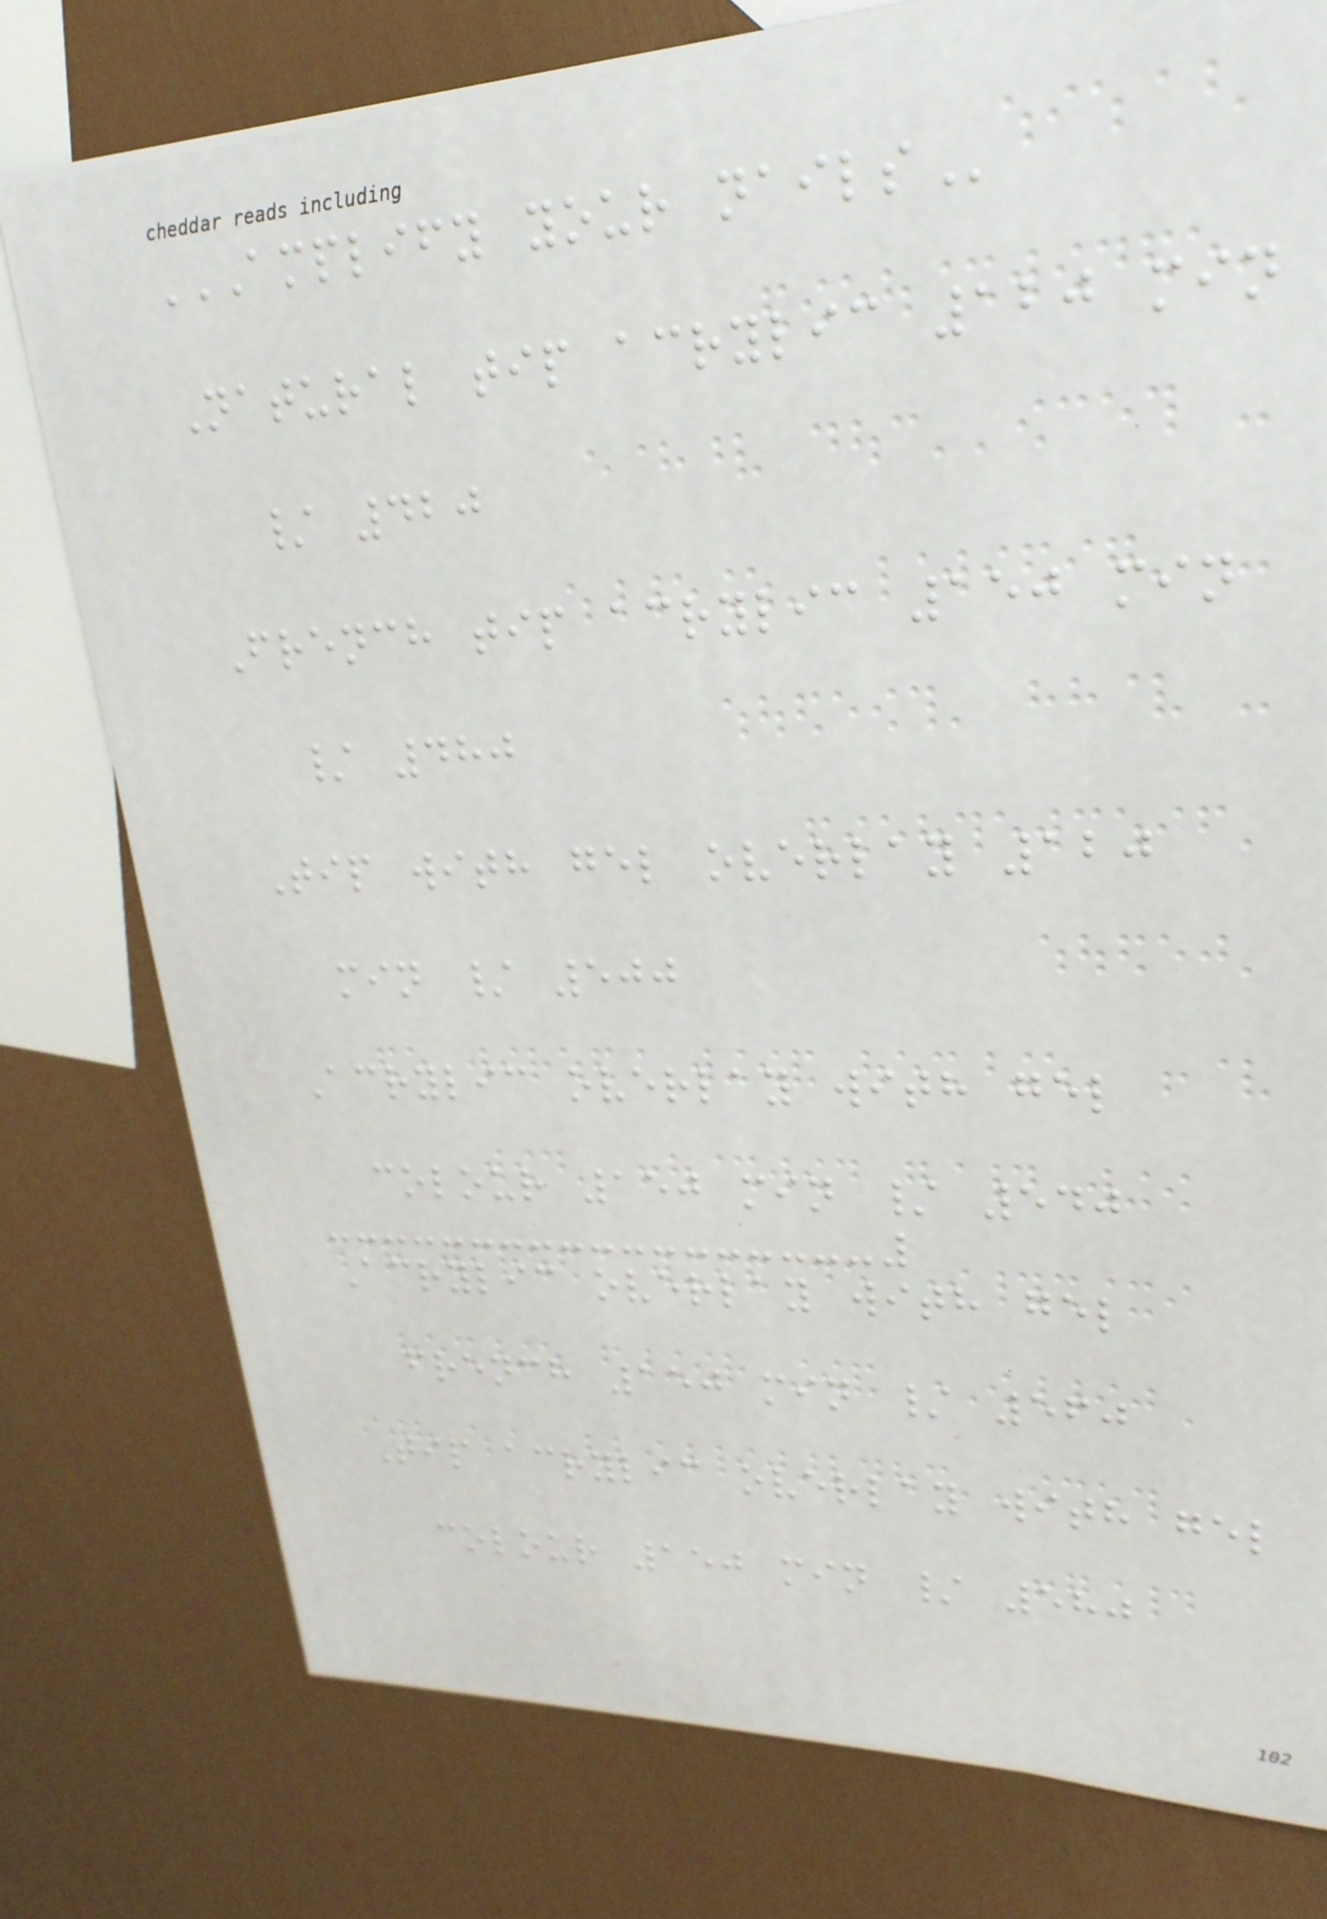AMPLIFY YOUR NAILS
Natural tip acrylic 120 min
/ 420
French tip acrylic 150 min
/ 480
Tip with gel overlay 120
min / 500
Acrylic overlay with gel
colour 150 min / 540
Acrylic overlay with gel
french 150 min / 560
Tip acrylic overlay with gel
colour 150 min / 580
